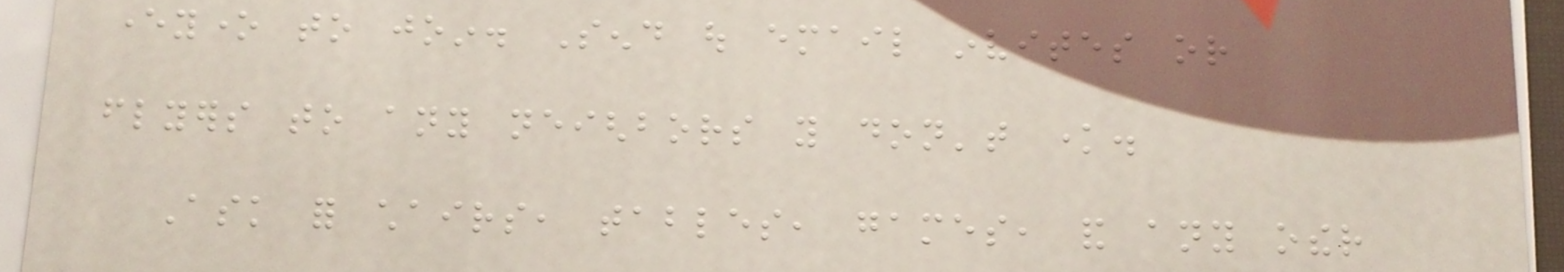everyone to join. Send out email invites or
flyers to any neighbors you don't know.
Ask for chairs, tables, games, and any other
